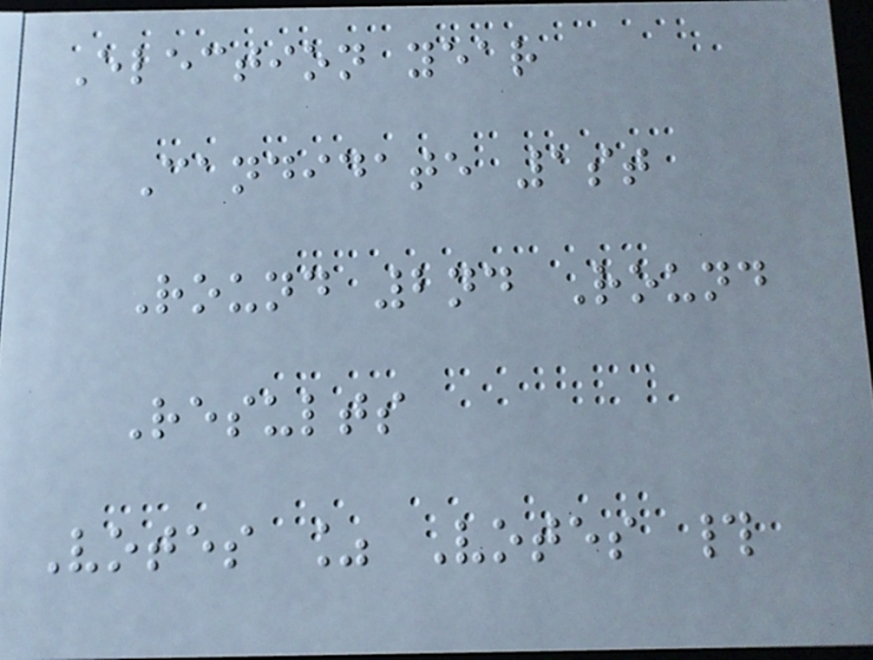Election year
Candidate 1st
Round 2nd Round
Results
Votes % Votes #
